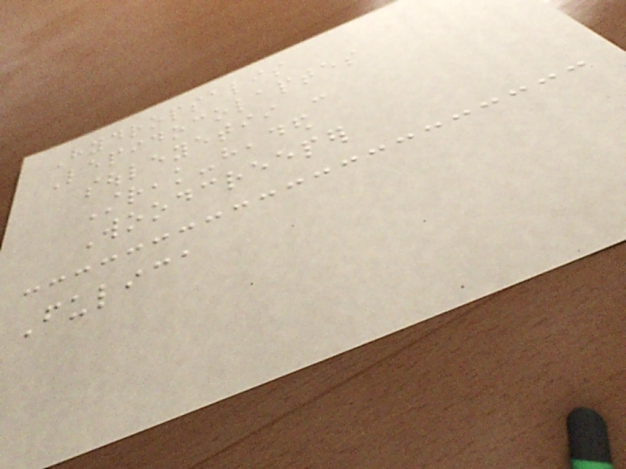Hydropsalis
Lepidocolaptes
souleyetii -
Streak-headed
Woodcreeper
Fulica
